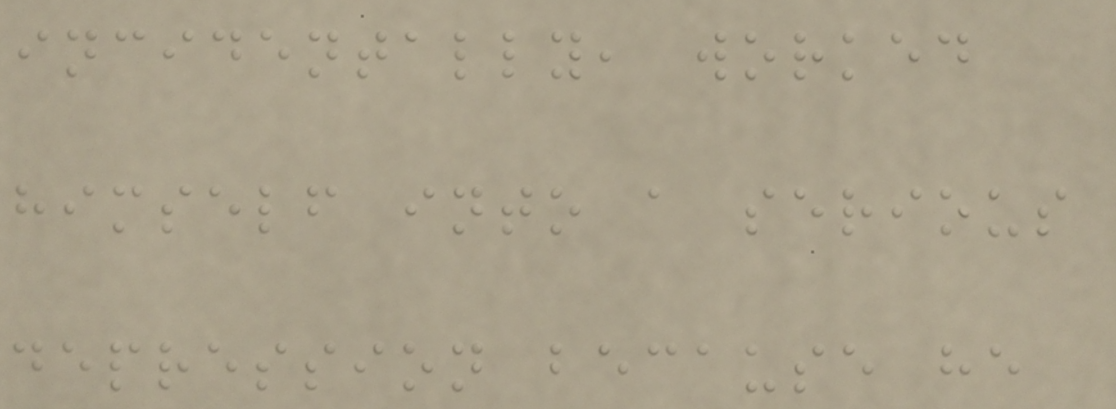incidentally, worked
himself into a serious
depression because he
